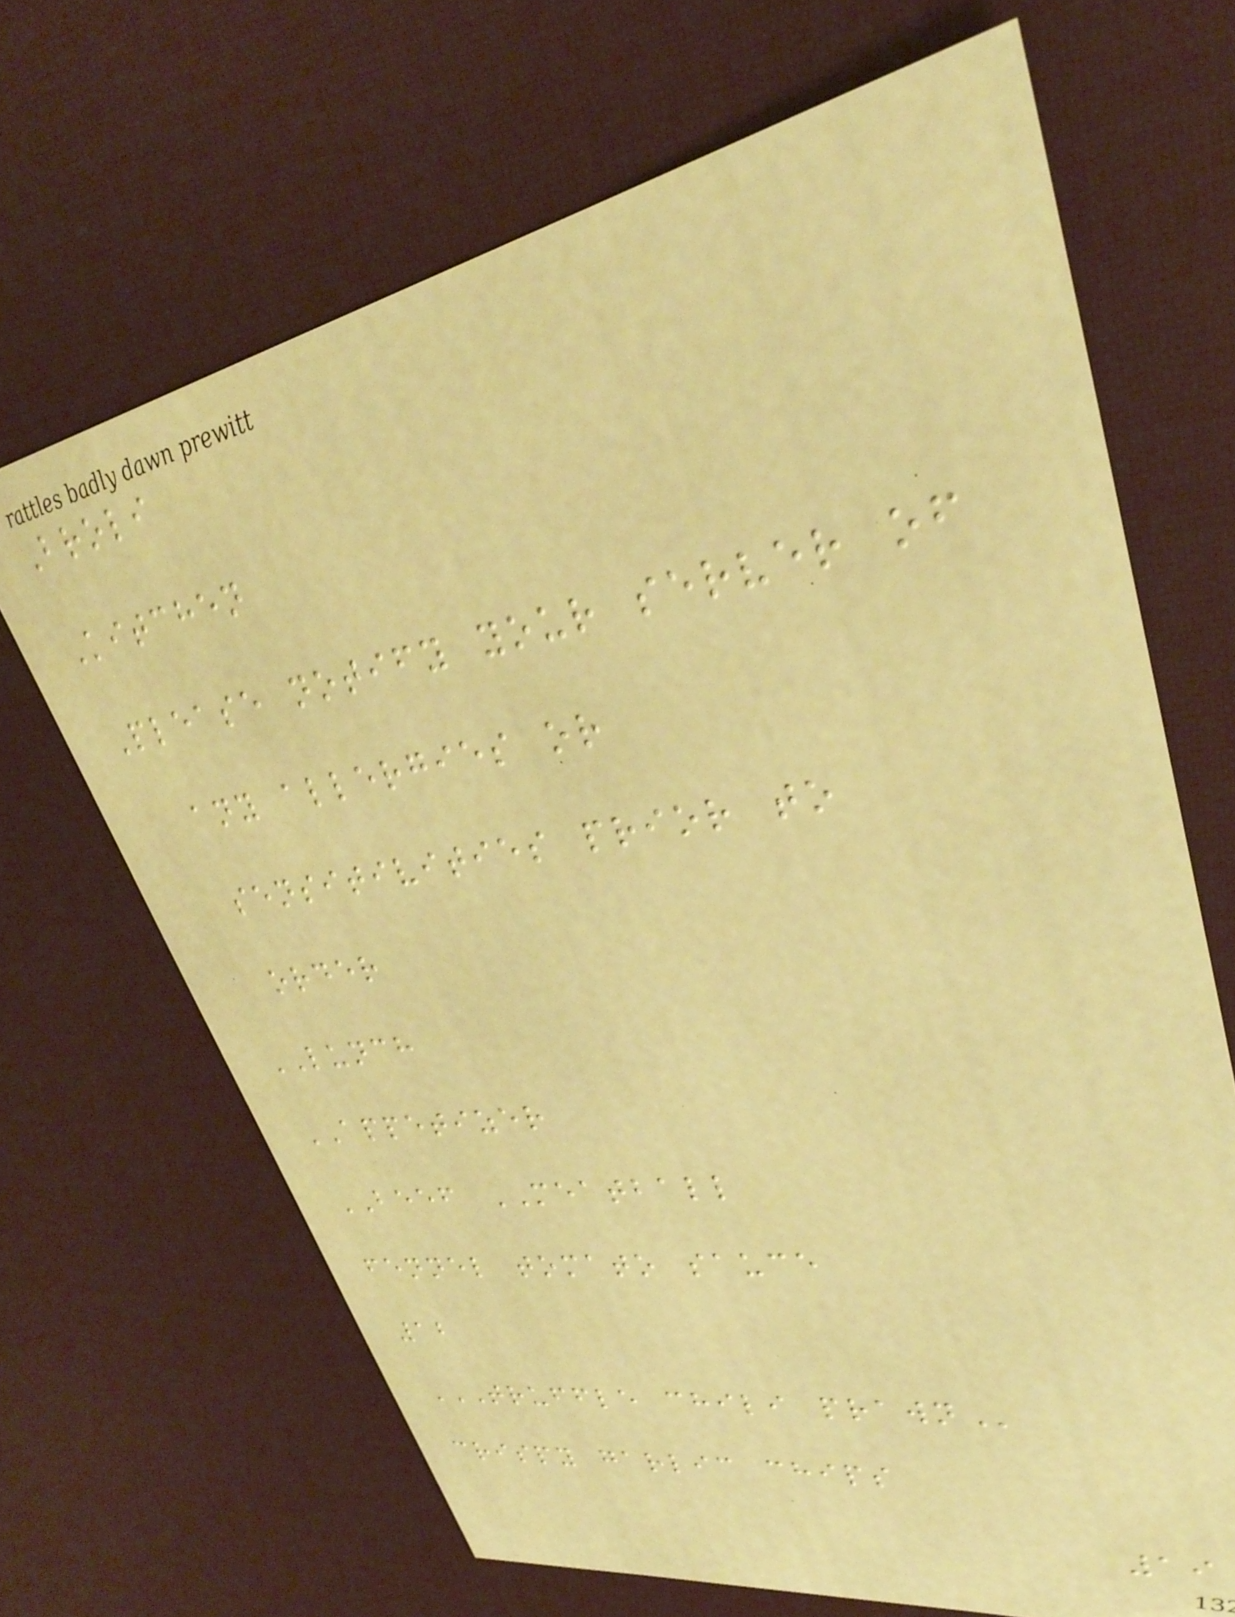Broli
Kitchen
Please notify your server of
any allergies or
sensitivities prior to
order
LUNCH
APPETIZER
BEEF MEATBALL
fennel tomato sauce
12
TRUFFLE CHILI PRAWN
crispy garlic chips
19
